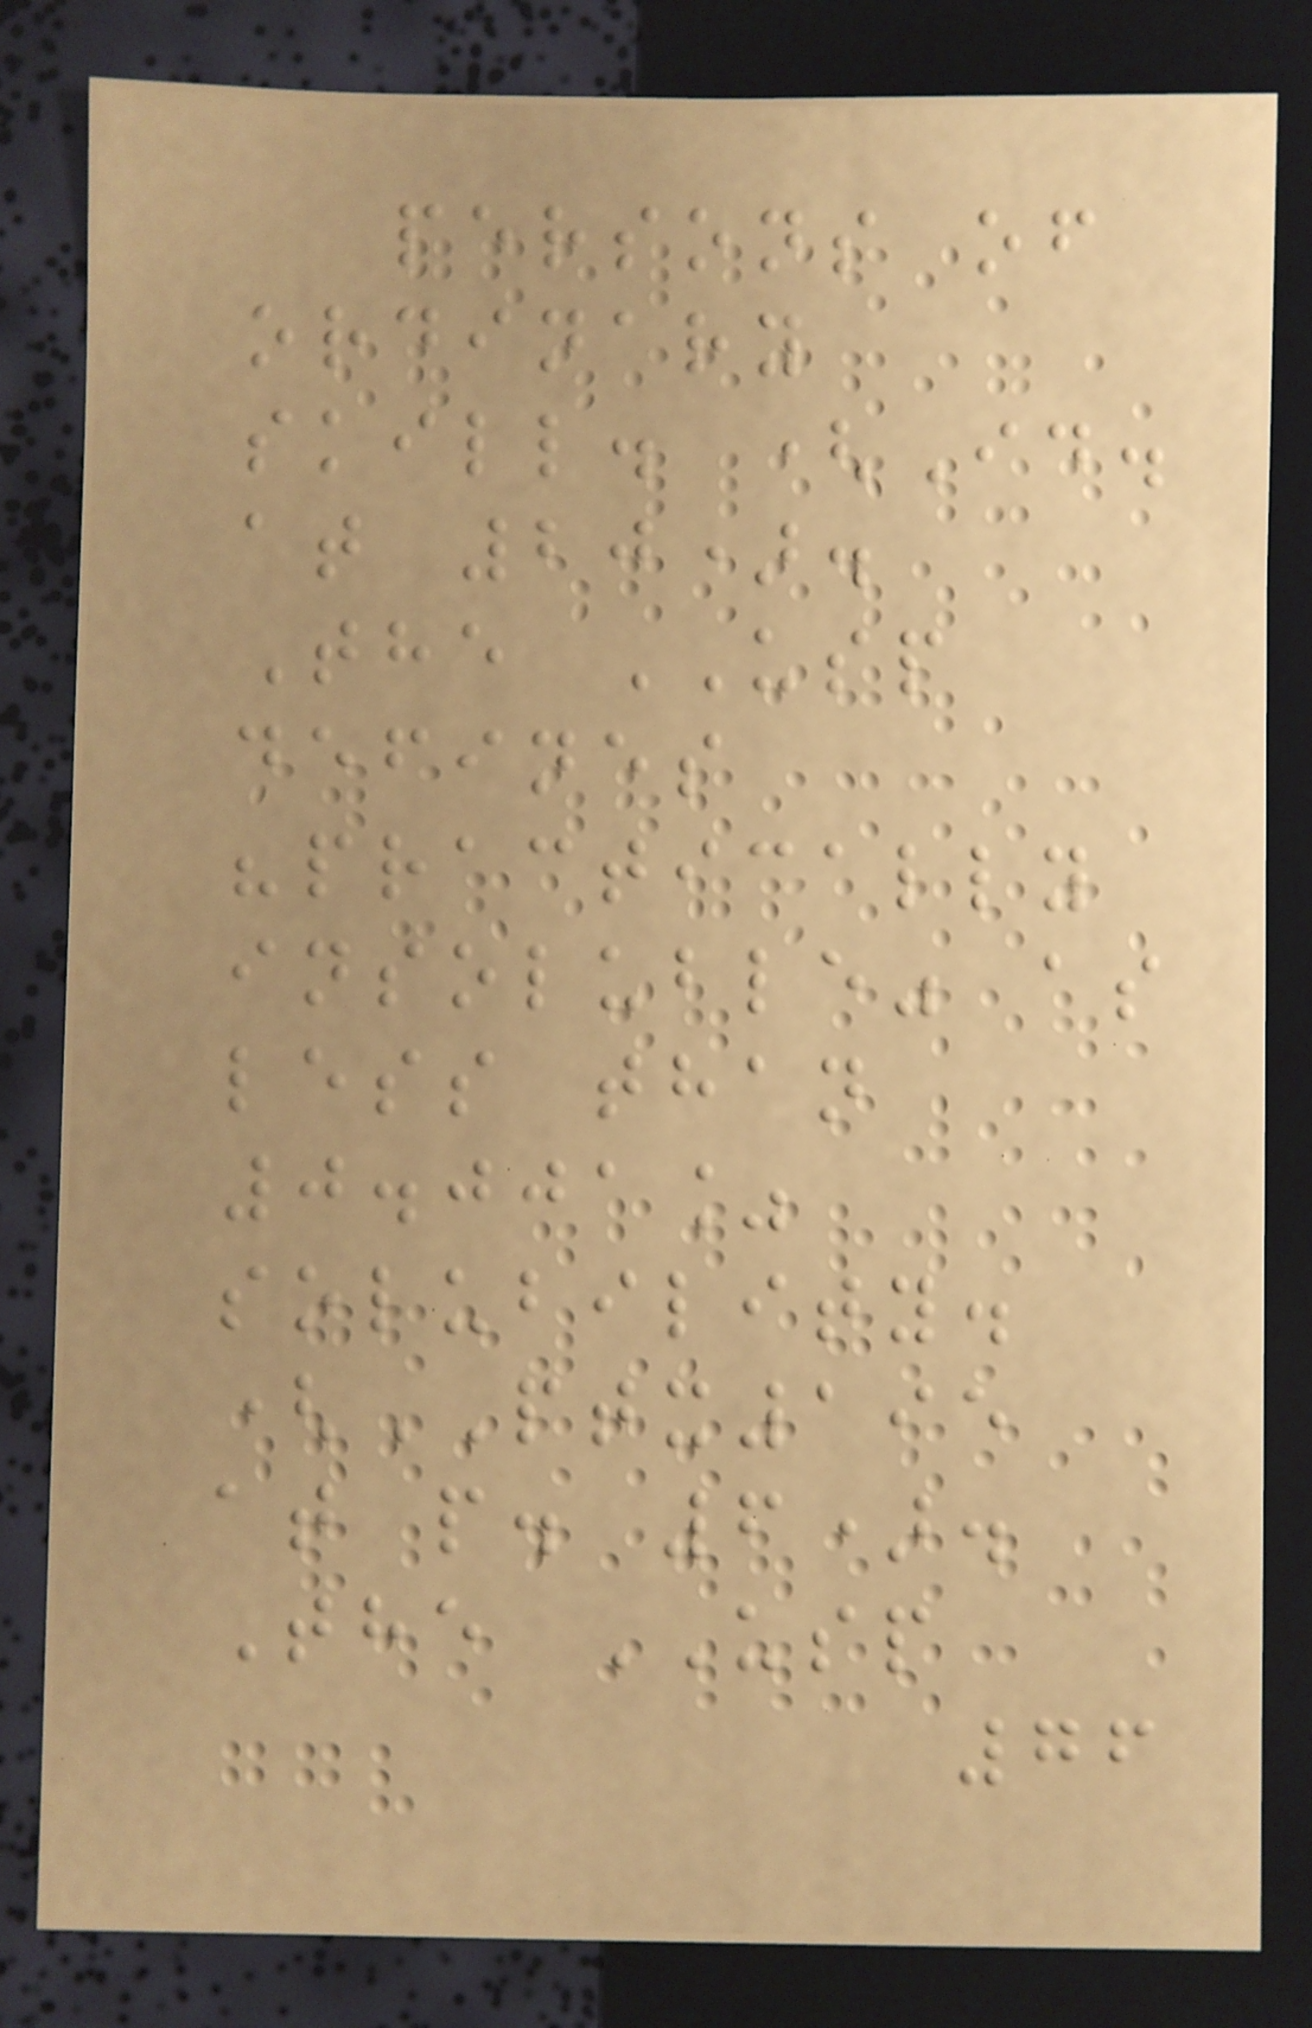persons of
ordinary
skill. (Id.
at 20).
The USP
defines
"practically
insoluble" as
less than
0.001%
solubility.
(PTX195
at p. 6).
The USP
76
